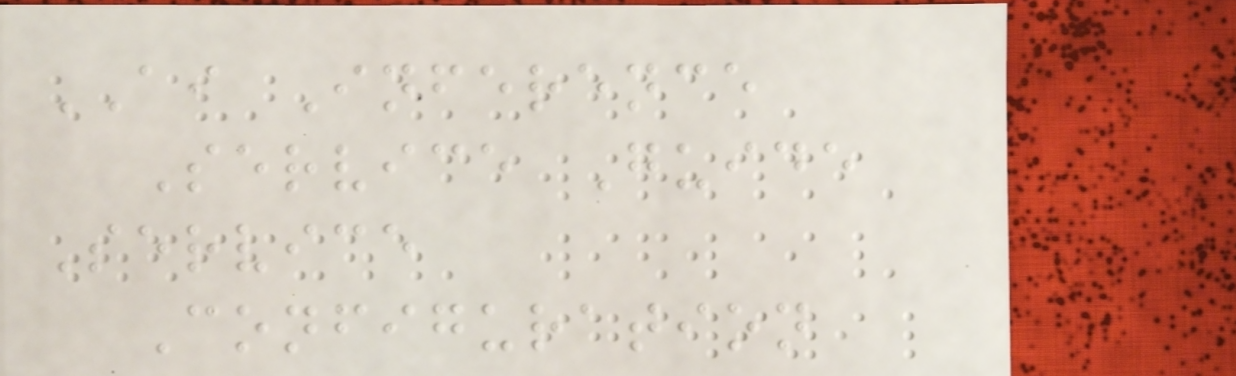AI Inference
Service Guide
Service
Configuration
